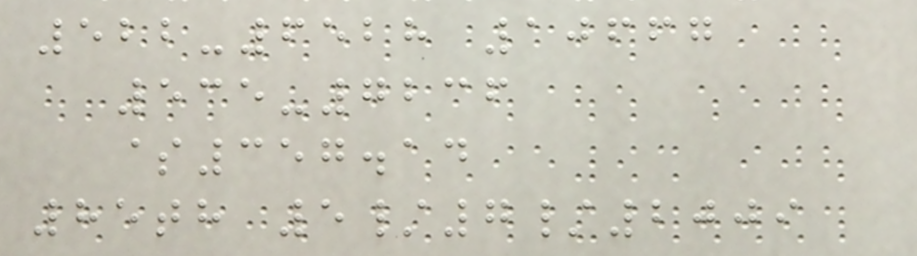522-6528 10667
535-7236
$357.14
85th 5/7/2009
